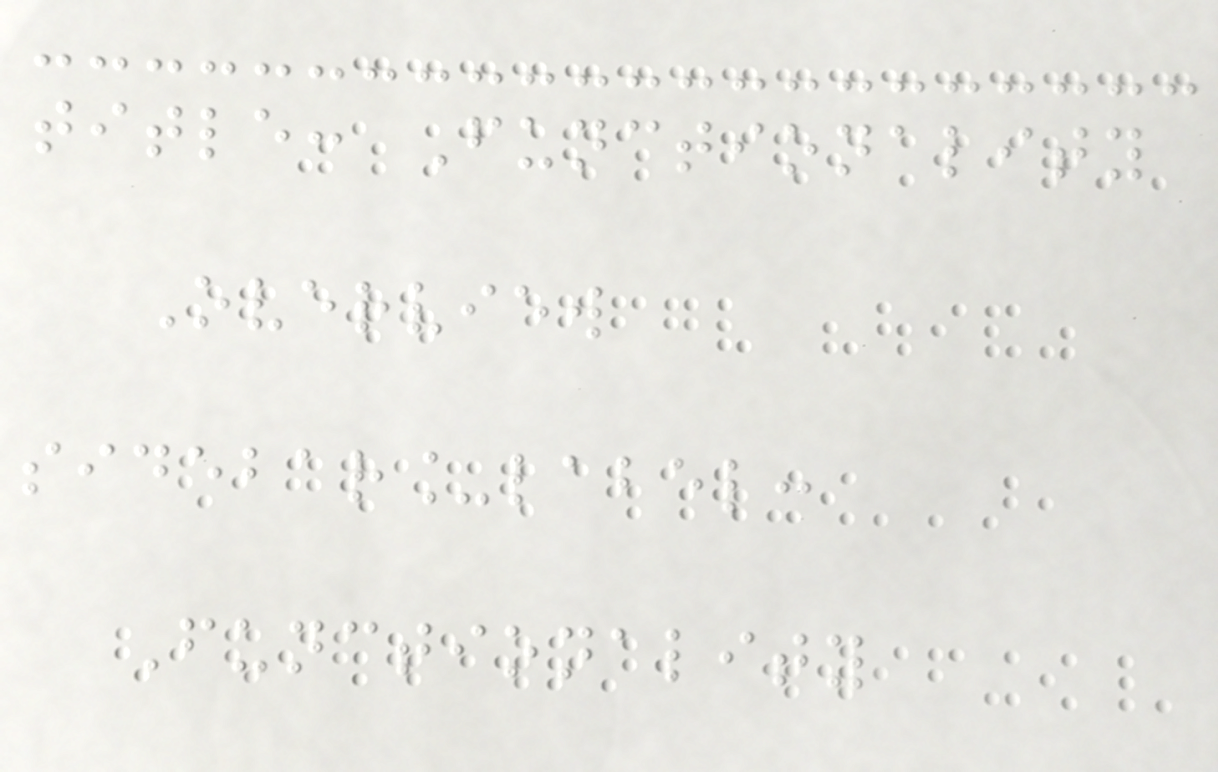title: Functionality
Overview
sidebar_label:
Functionality
